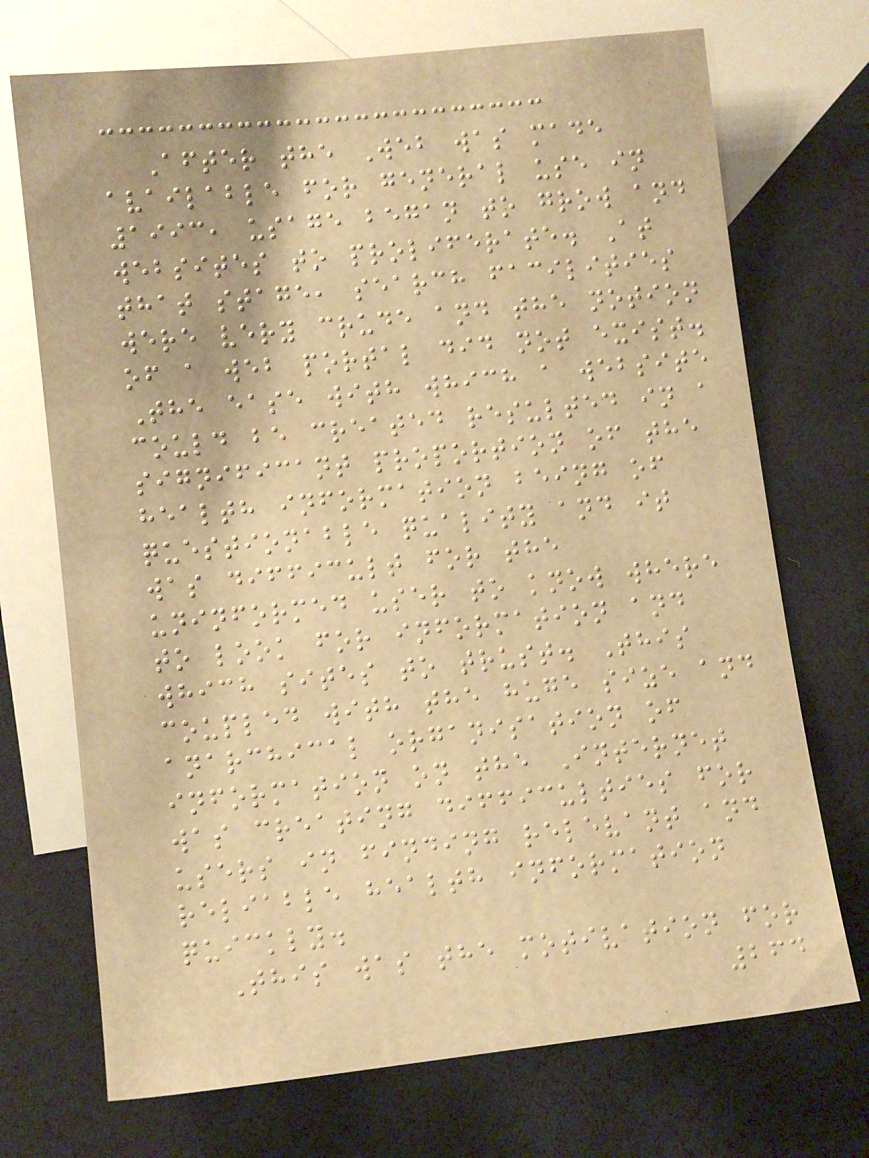After the Web was made
available for general use in
1993, usage began to grow and
websites to proliferate. At
that stage, search facilities
were very crude and the notion
of a web portal did not exist.
The ease with which a website
could be created resulted in a
significant proportion of the
health information being of
questionable quality and it
was difficult for the
uninformed user to know where
to look for information and
which sites to trust. This
coupled with the huge size and
anarchical organisation of
information on the Internet
was creating difficulties for
users in finding relevant and
reliable health information
quickly.
This was the motivation for
264
